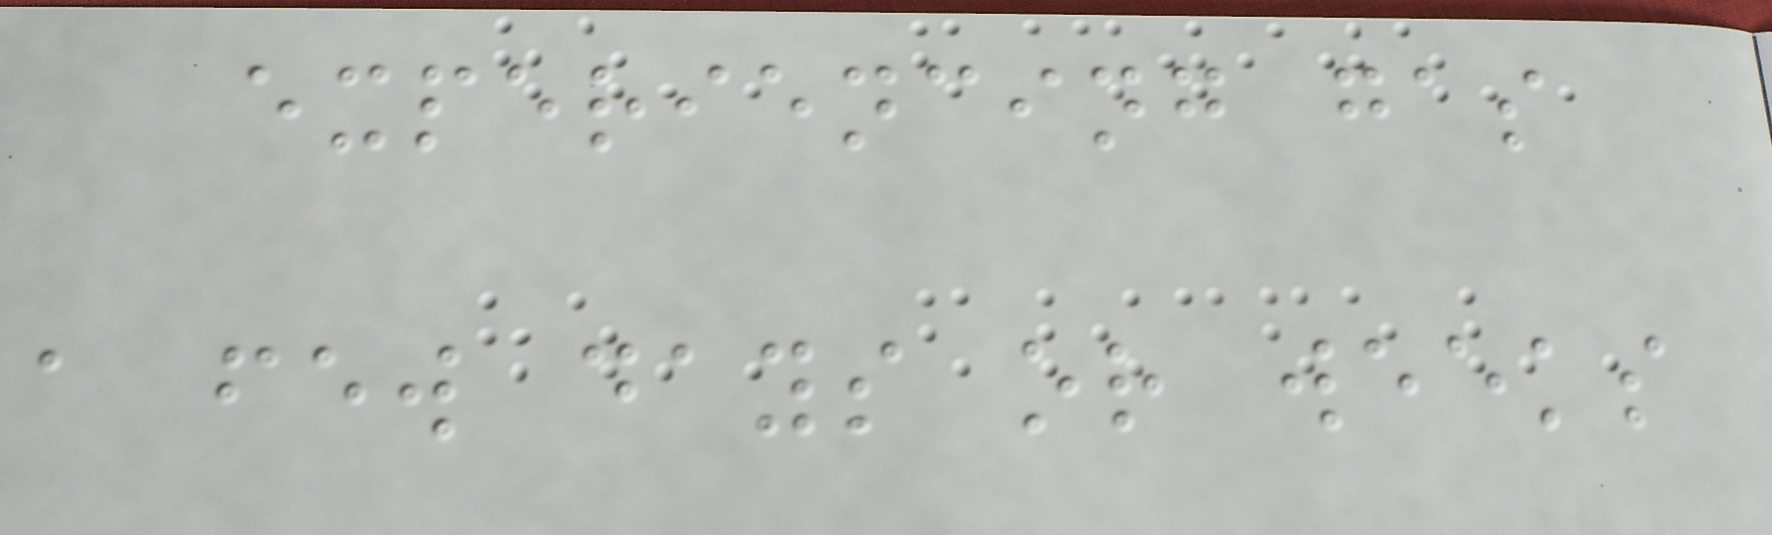experiencing gas
a few days or weeks
